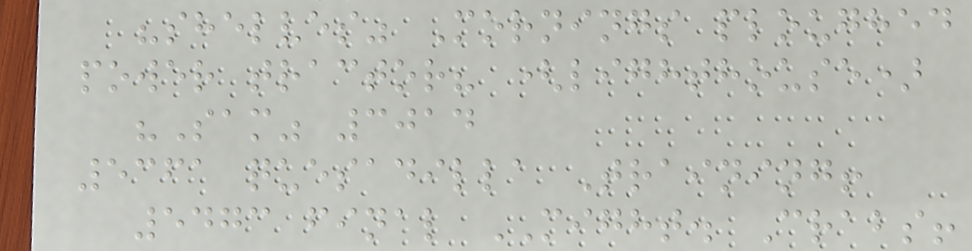"shelves" Mornings ploughed
power tractor? (lighthouse)
"Sam" 3014
5361 quesadilla Training!
5473 final MIGHT. Crabs!
